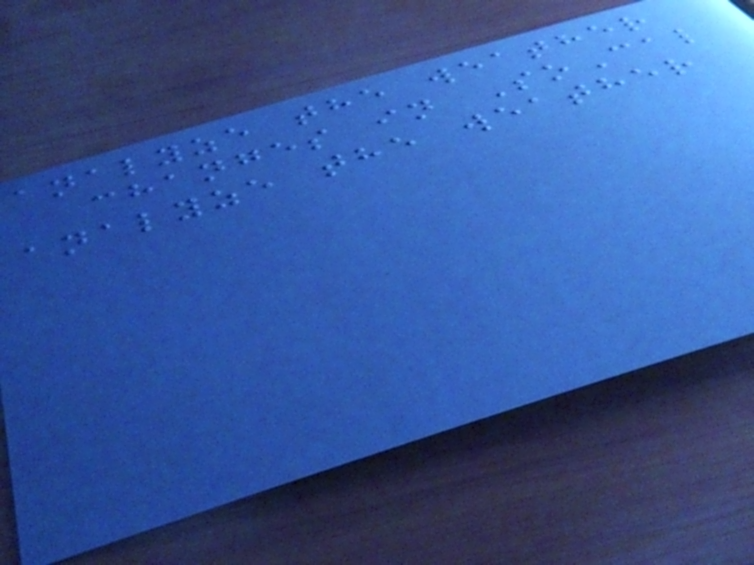analyze the weather
changes in SoCal
analyze the weather
